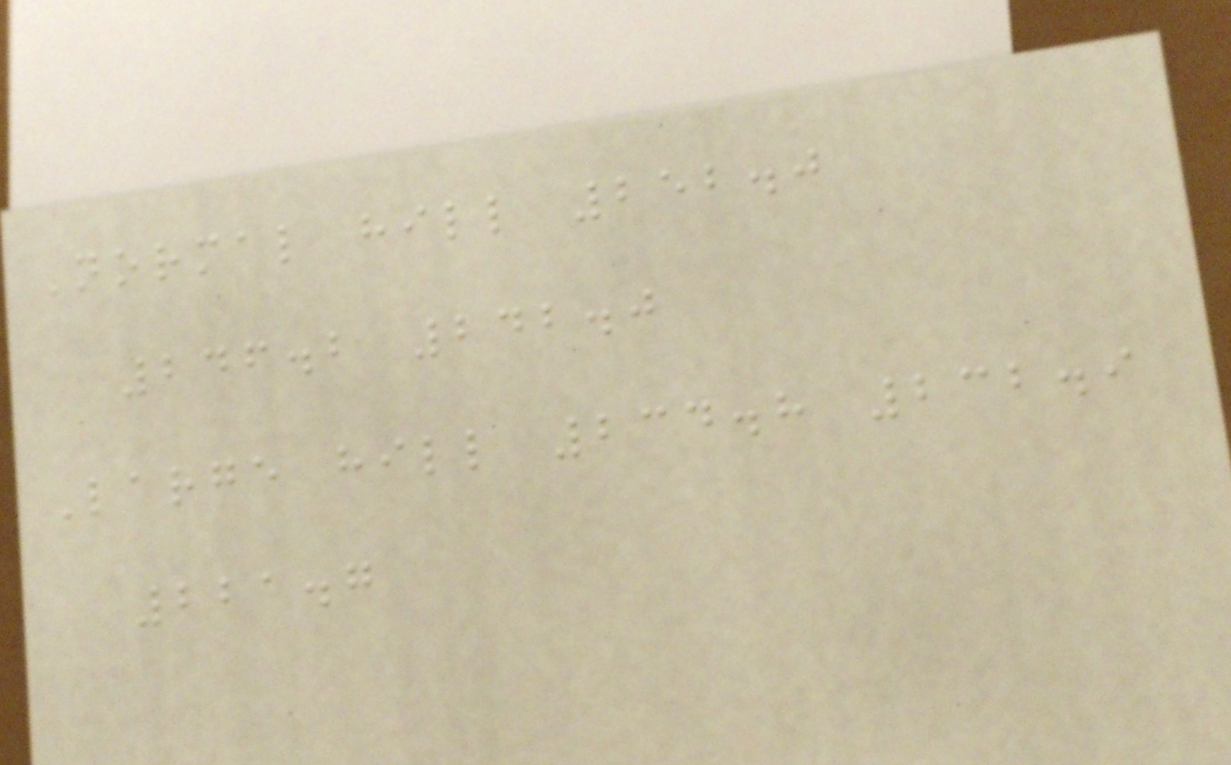Normal hill 252.0
246.2 242.0
Large hill 234.8 232.9
221.7
